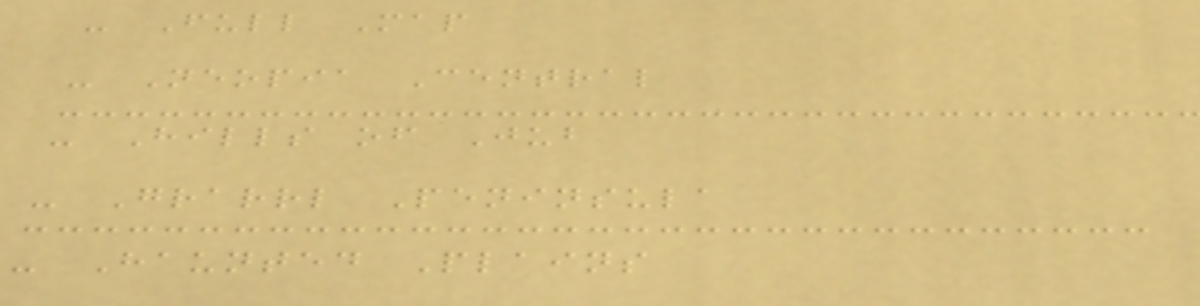- Full Map
- Neopia Central
- Hills of Jub
- Grarrl Peninsula
- Haunted Plains
